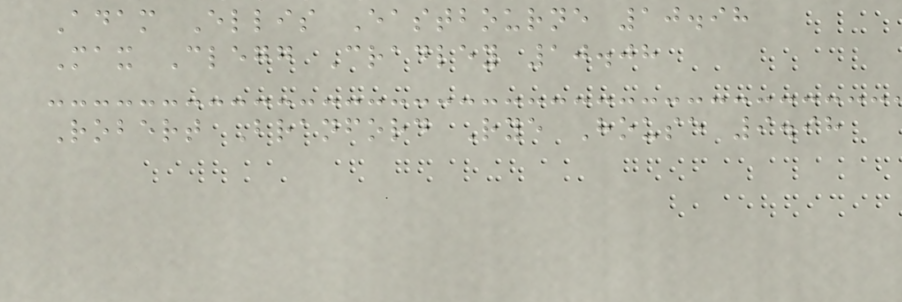Adam Ellis Eastbourne 10.98
Max Clegg Cradley 10.08
Robert Branford Rye House 9.98
